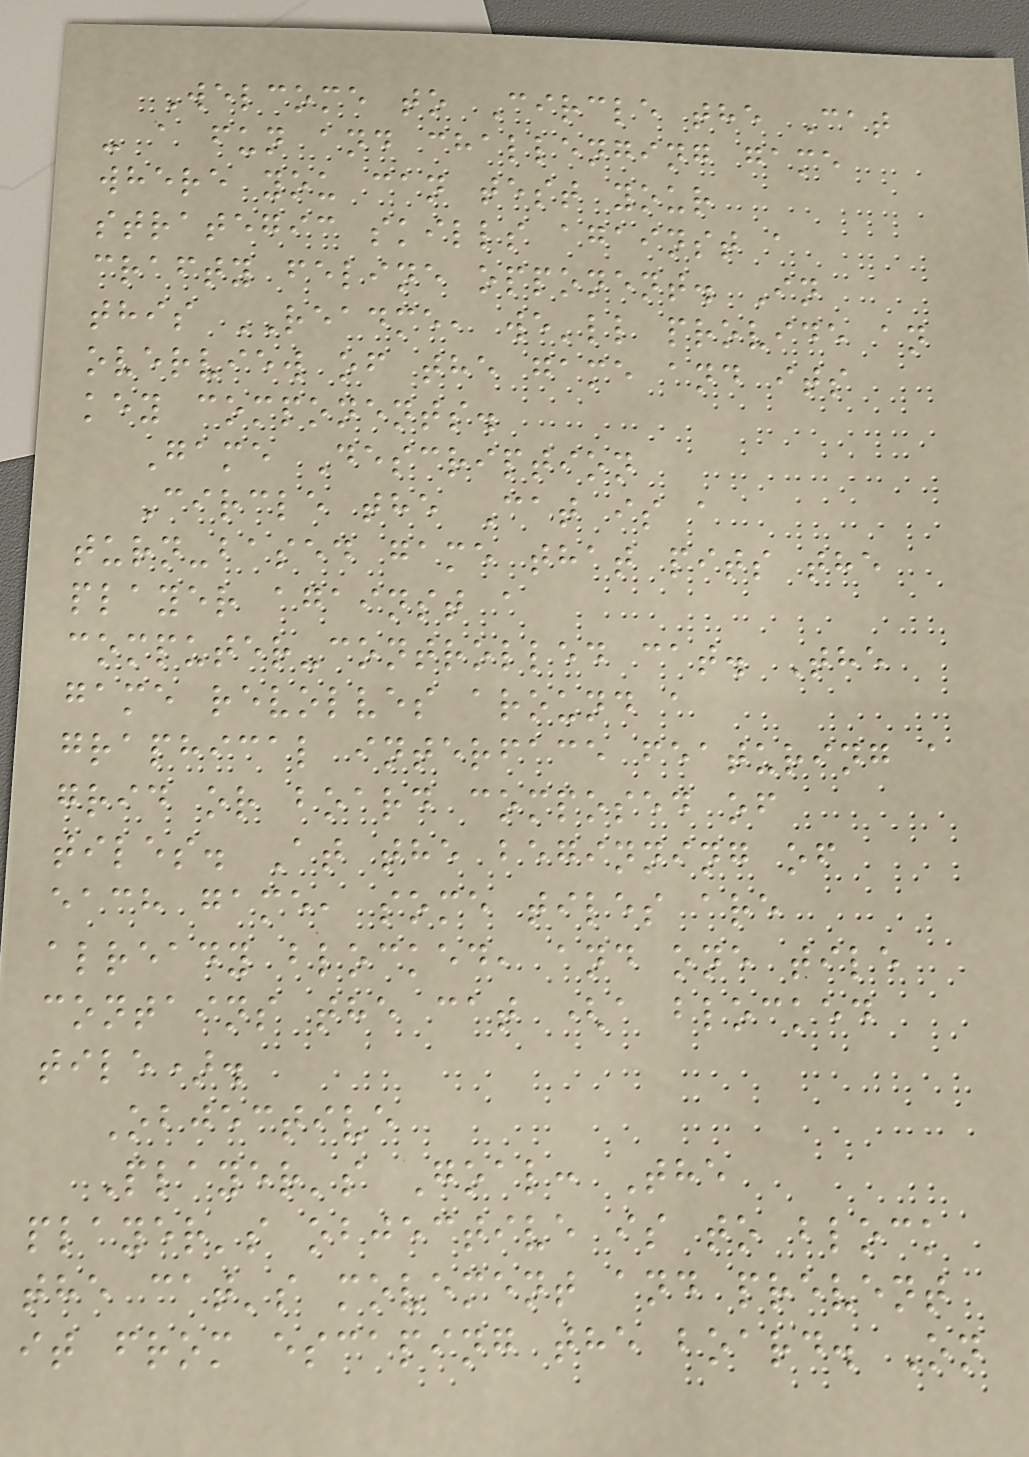Welcome to Circle the Cat
- a fun and challenging game
where you can test your
strategic skills against a
crafty feline opponent. In
this README, we'll provide an
overview of the game and its
key components.
Game Description
Circle the Cat is a
turn-based game that pits the
player against a
computer-controlled cat. The
game revolves around a
graphical interface featuring a
grid or board composed of
tiles. At the beginning of
each game, some tiles are
already blocked, and one tile
contains the cat (a blocked
tile).
Objective
Player's Goal: The
player's objective is to block
the cat's movement and prevent
it from escaping the board. On
